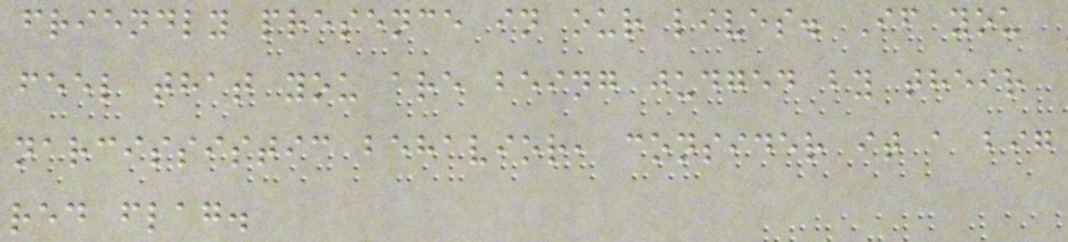friendly presence in our lives. If you
feel that you are being judged by their
narcissistic behavior, consider it a big
red flag.
